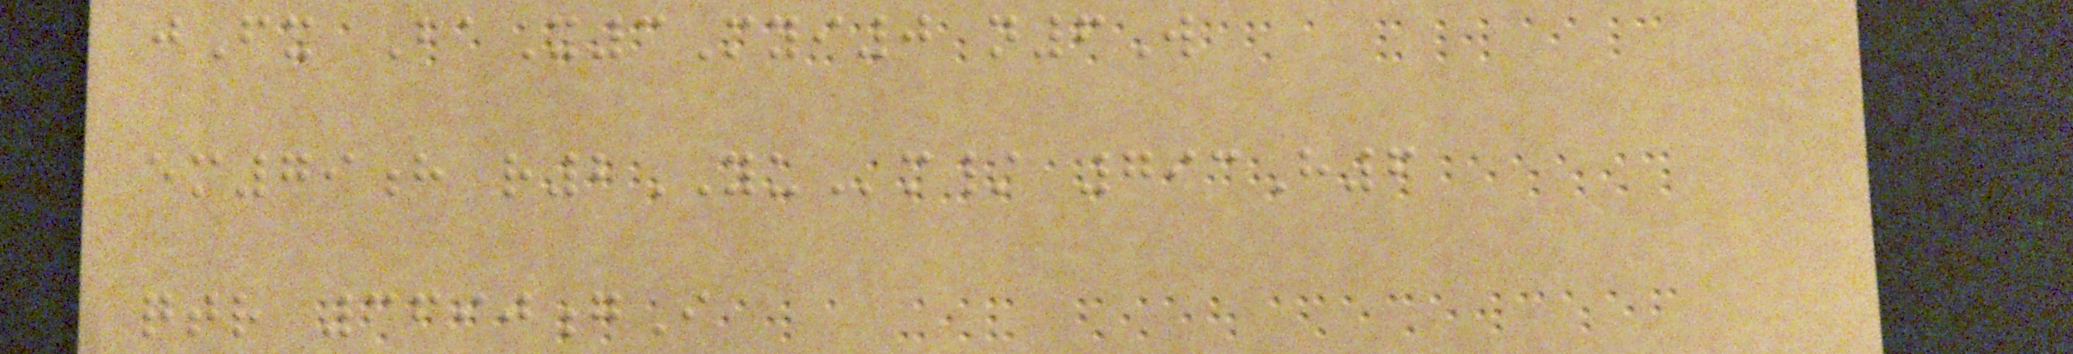jFx BaX3Myi0 n6W
em79h r2YUm/ 793H6
qtr 3690gI
